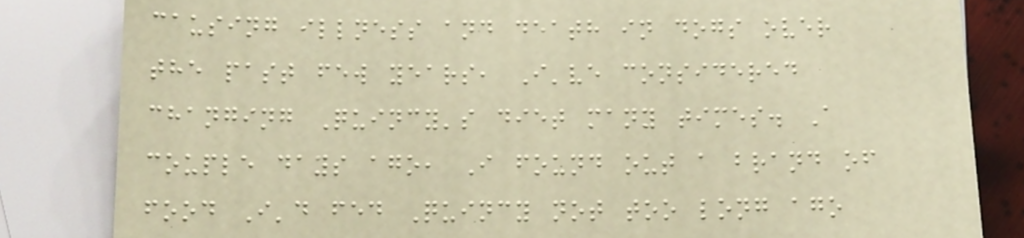causing illness and death in dogs over
the past few years, I've considered
changing Quincy's diet many times. A
couple days ago, I found out a brand of
food I'd fed Quincy not too long ago
